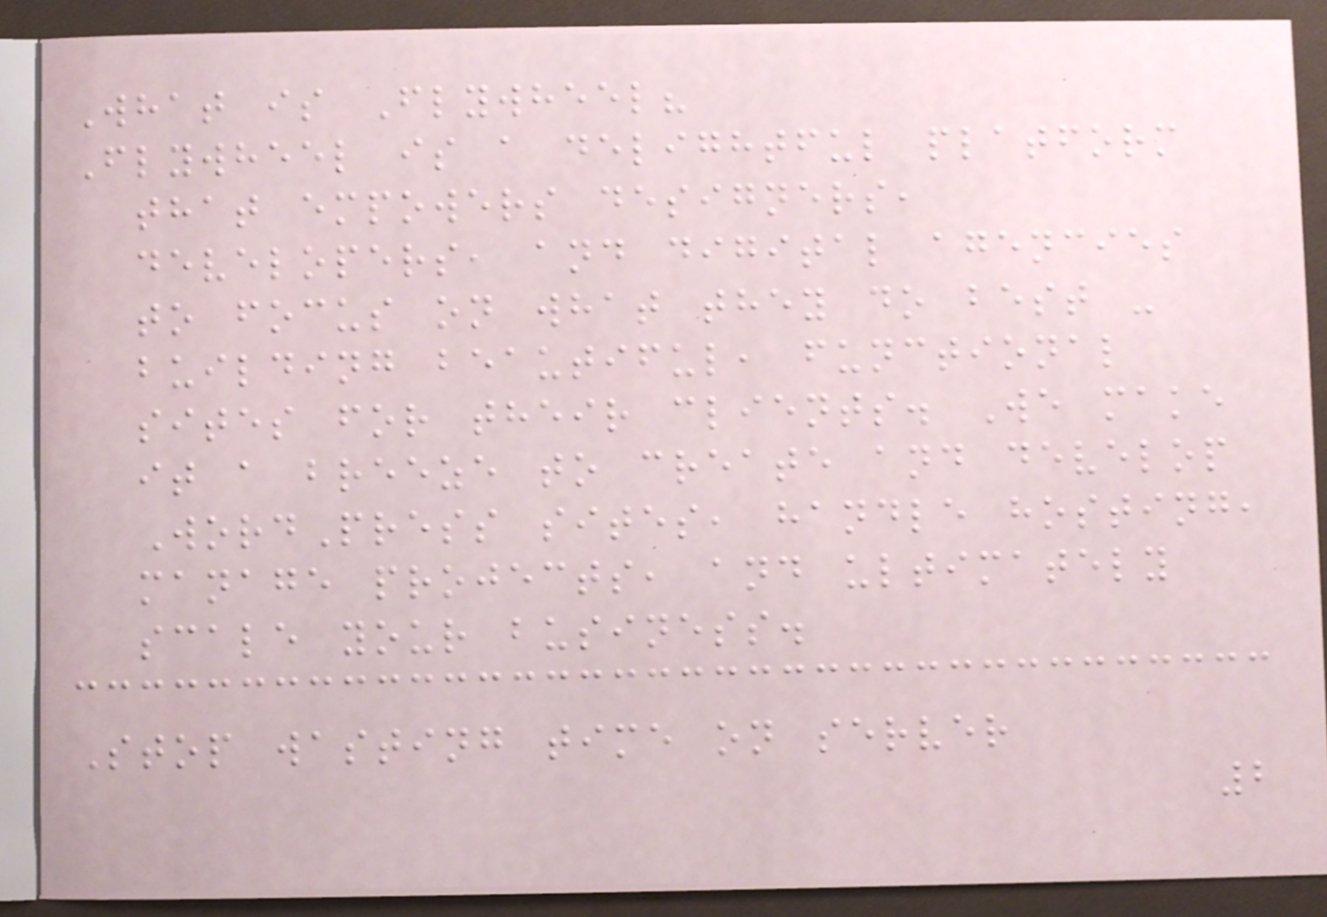What is Flywheel?
Flywheel is a delightful platform
that empowers designers,
developers, and digital agencies
to focus on what they do best -
building beautiful, functional
sites for their clients. We make
it a breeze to create and develop
WordPress sites, handle hosting,
manage projects, and ultimately
scale your business.
Stop wasting time on server
2
